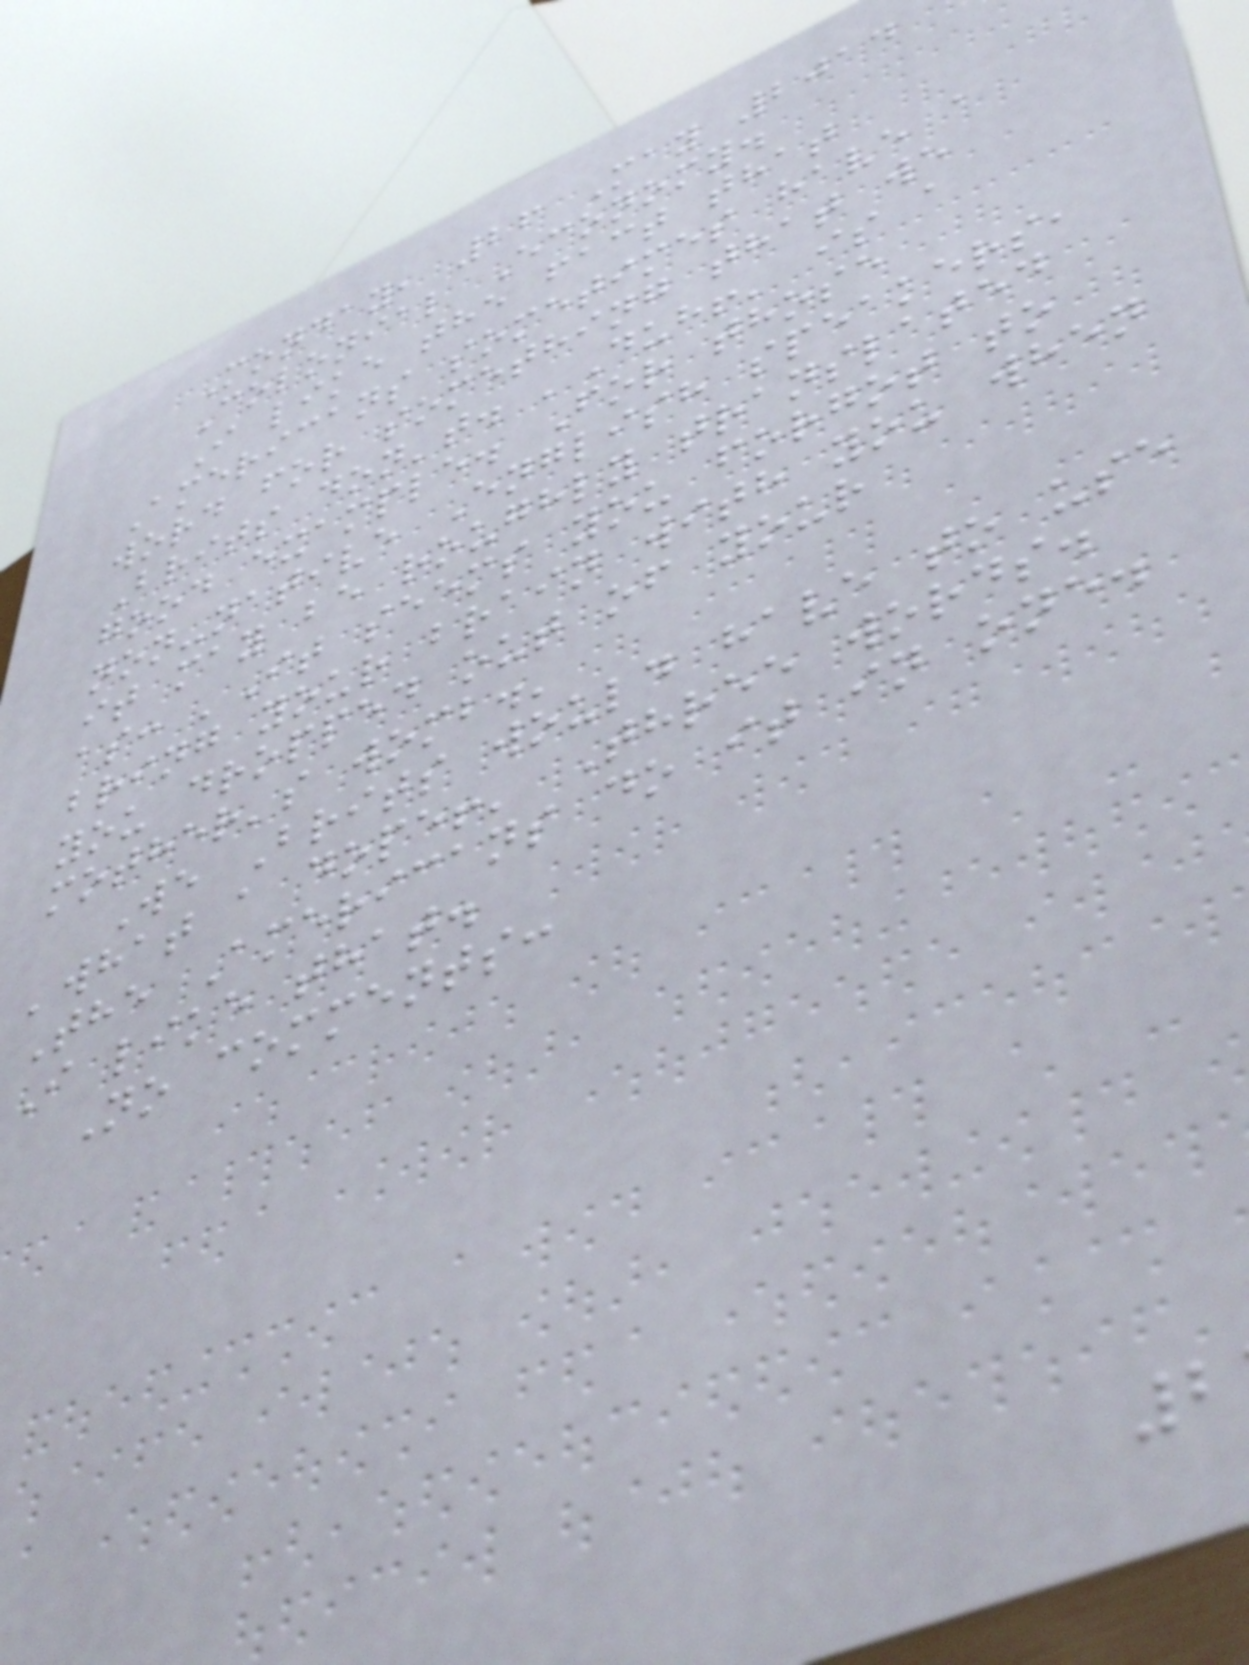Monday, 26 May 2014
Colonial Economy.
I like the fact that
Americans sometimes have a
word for something that we
Brits don't. 'Duh!' is a
good example. For those
non-native English speakers,
it may be roughly translated
as: 'It seems you forgot to
bring your brain with you when
you dropped out of your
mother's womb.'
We Brits would have to use
'what a dope!' Three words.
The Americans do it in one.
I like that.
No comments:
